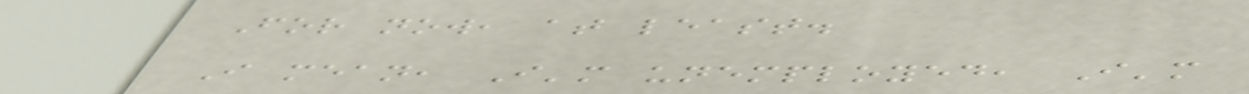For now, at least.
I mean, I'm unemployed, I'm
